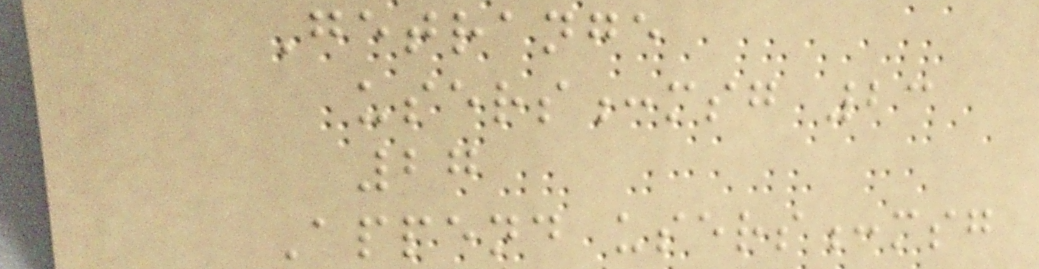Getrange
users:msg 23
27
Append users:msg
